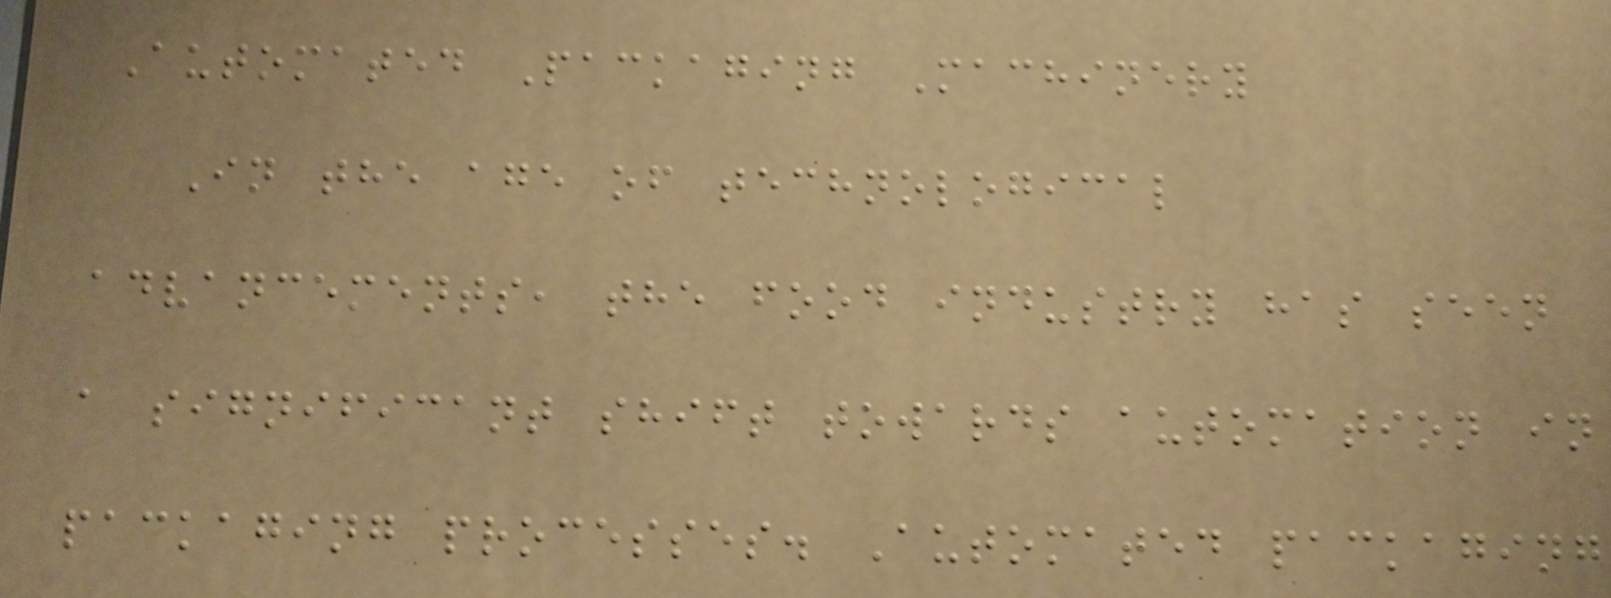Automated Packaging Machinery
In the age of technological
advancements, the food industry has seen
a significant shift towards automation in
packaging processes. Automated packaging
